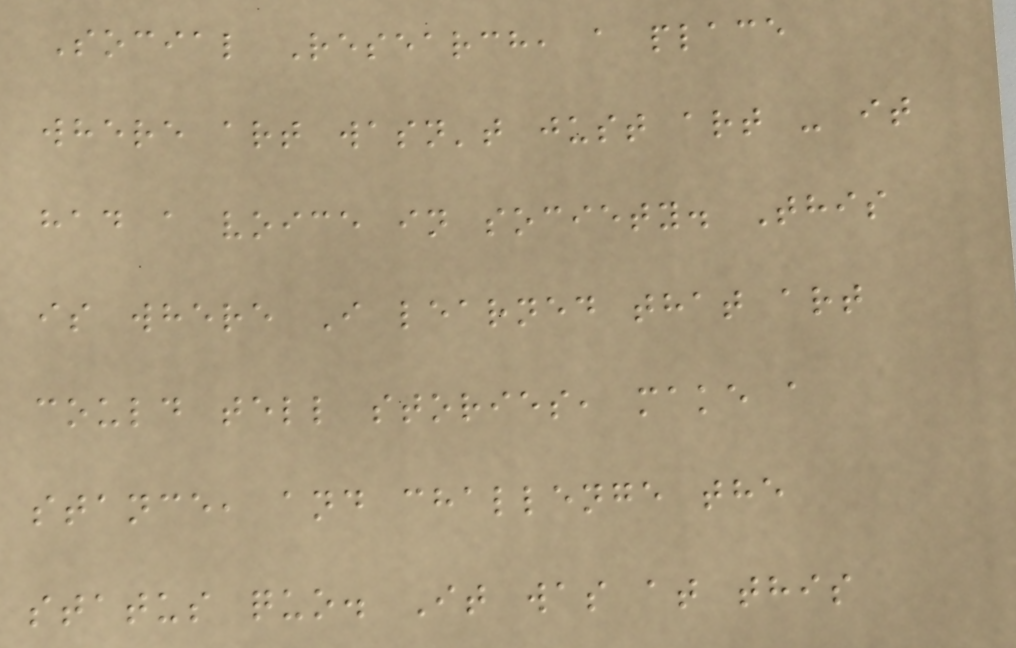Social Research, a place
where art wasn't just art - it
had a voice in society. This
is where I learned that art
could tell stories, make a
stance, and challenge the
status quo. It was at this
